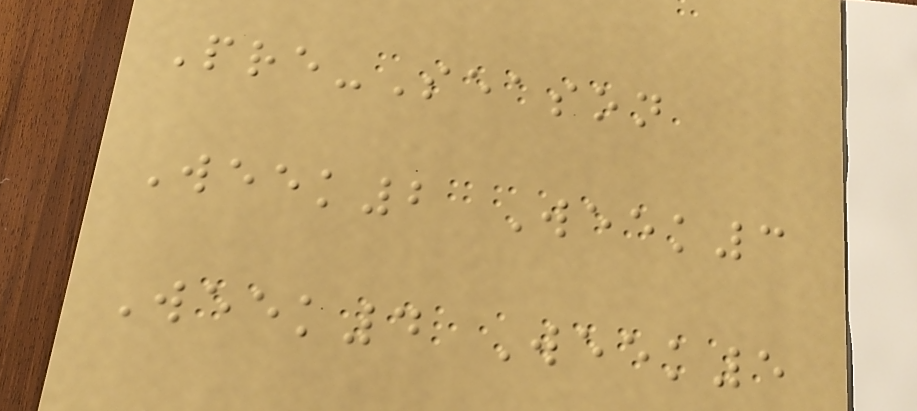Pre-Season
Week2 Week3
Week4 Week5
